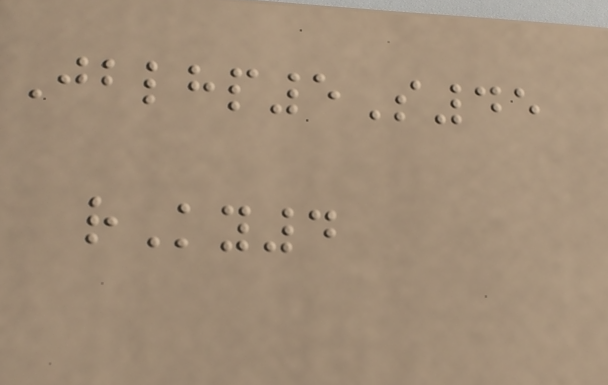Jblhp5S45
rKy4
